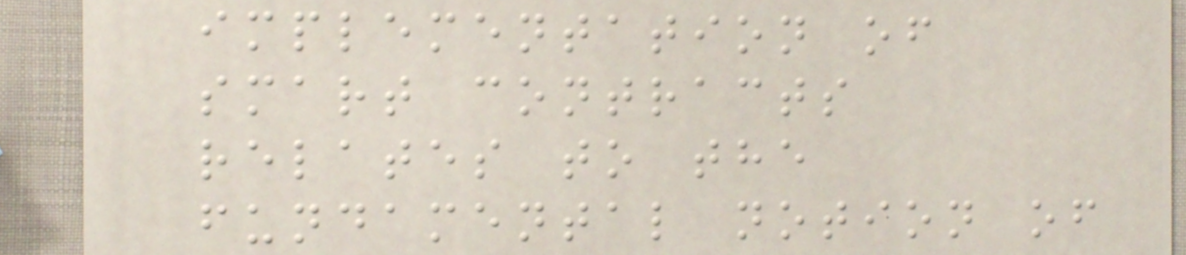implementation of
smart contracts
relates to the
fundamental notion of
